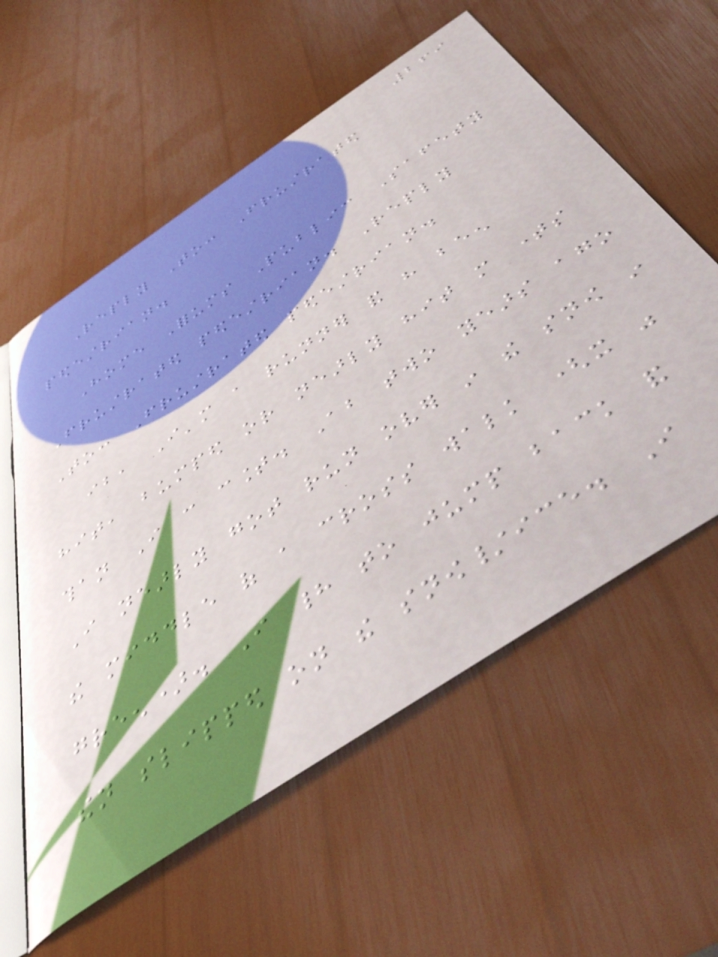269
Reply To: Frustrated
pedestrian.
Home Forums Public Safety
Frustrated pedestrian. Reply
To: Frustrated pedestrian.
ib, I'm a runner and have been
hit, bumped or nearly hit more times
than I can count. About two years ago
I nearly got run over in the snow in
the middle of a cross walk (it was
green). I had to jump back and
then slipped on the snow/ice. I
